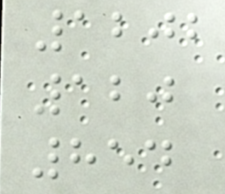1202
120
854
